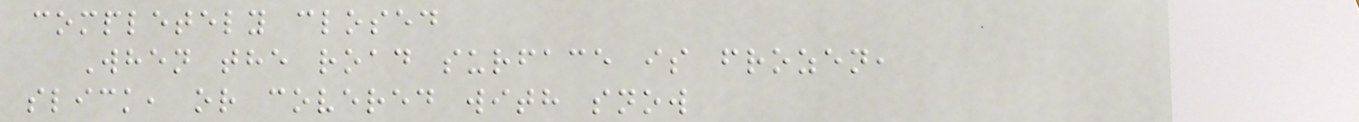completely closed
When the road surface is frozen,
slick, or covered with snow
